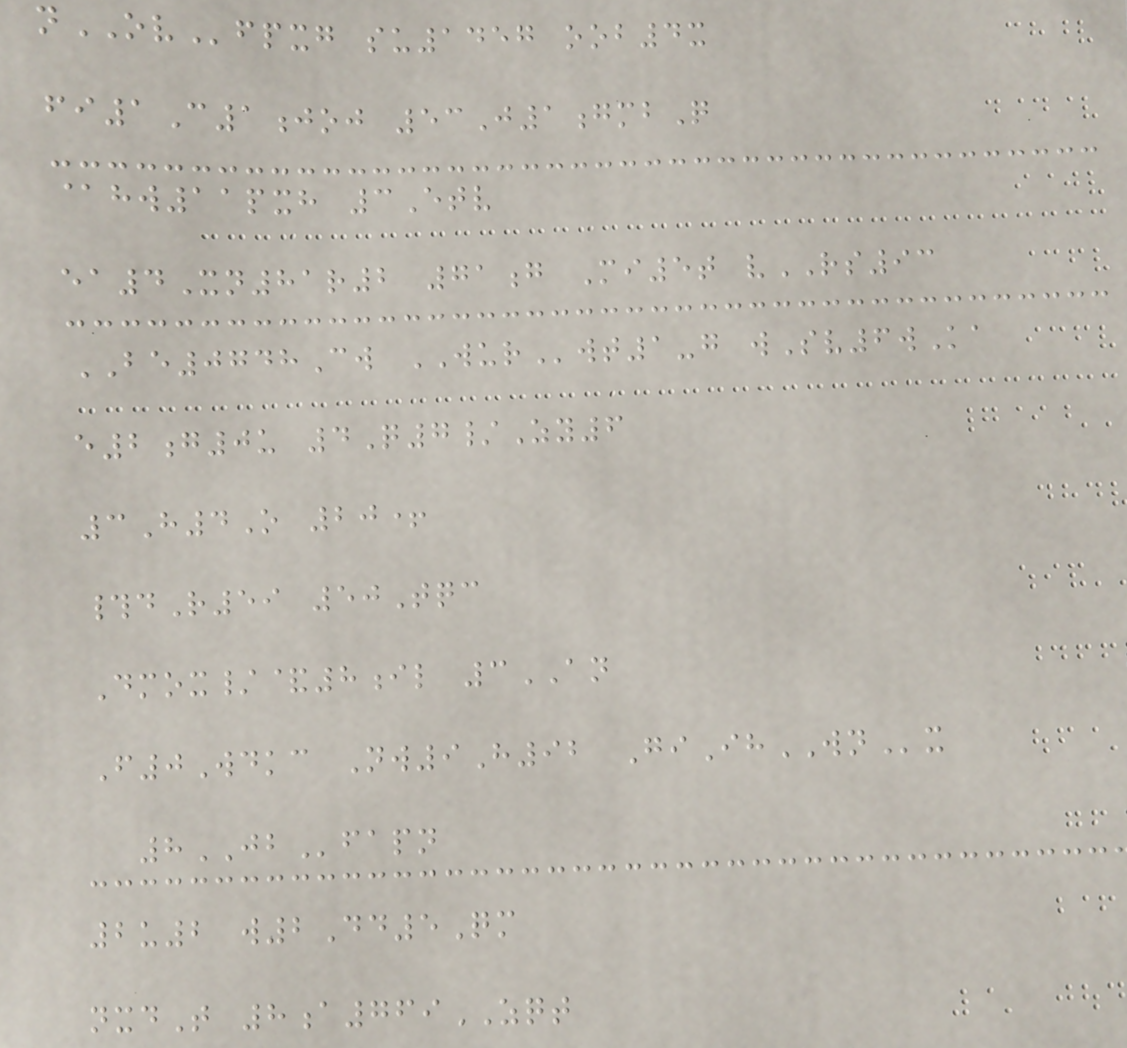nOVfpxg su1457 oob4x
fi1C1joj 53J1gmbQ
@hw11pxh 3Etv
ea4Xn81r2 71g Mi5t vRS93
BE0748Cw WURwt1-g wSv6wKa
e2g0u 4Q7/Zy6
3H4O 20+
#dR59 50Tqc
Dmox/&8il 3AN
F0Wdkc Nw9H92 GiIhWNx
8JBfapn
2u2 w2Dd5Qm
nxdT 8a769ZQT
